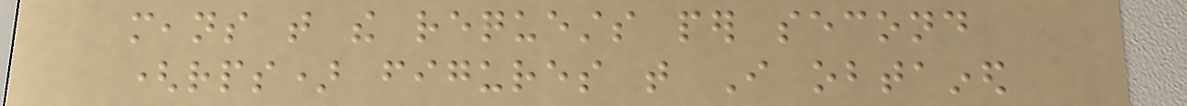means that the requests per second
(rps) figures that I obtained
